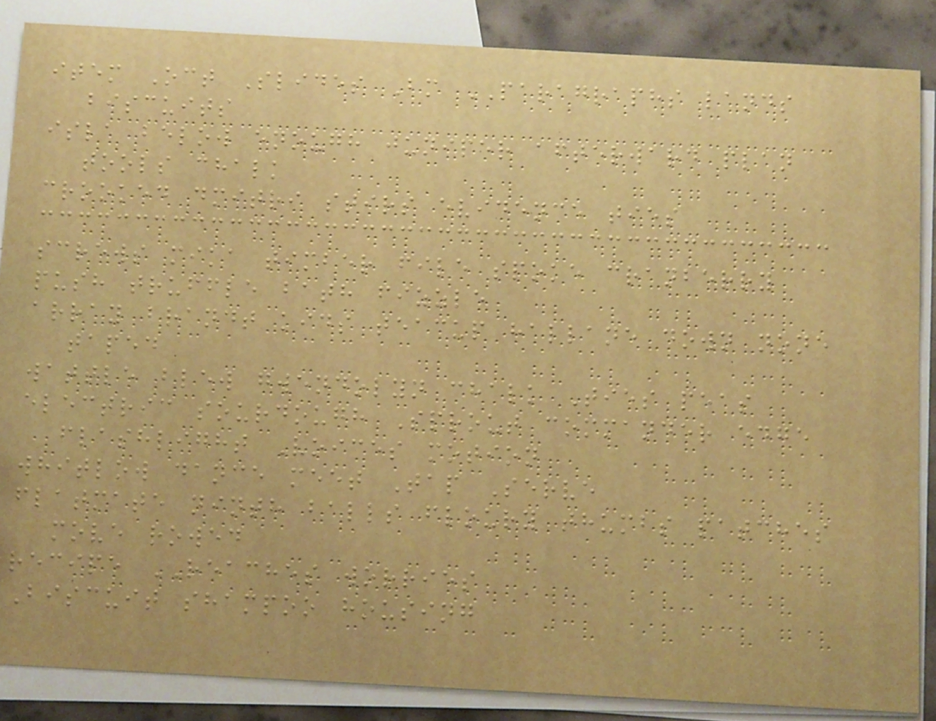item Oct Slides Bm PARAGRAPHS lands
biscuits
isla below enough juniper afterward plan
tools chalk
crooked dmitri stirs evidence ties
screws mika timber file spoke cranberry
push truffle bath fizzle
array brandt kids teacup hallane down none
taped
wattle blew gwendolyn chalk Ties peas
electric sourdough Sprout commander edge
flashlight Voices motion
whitlow dance meet Tap Serve
flatmate ninth balls floury thumbs patches
move rowed
recipe REACHES worries
Biscuit shampoo housing
